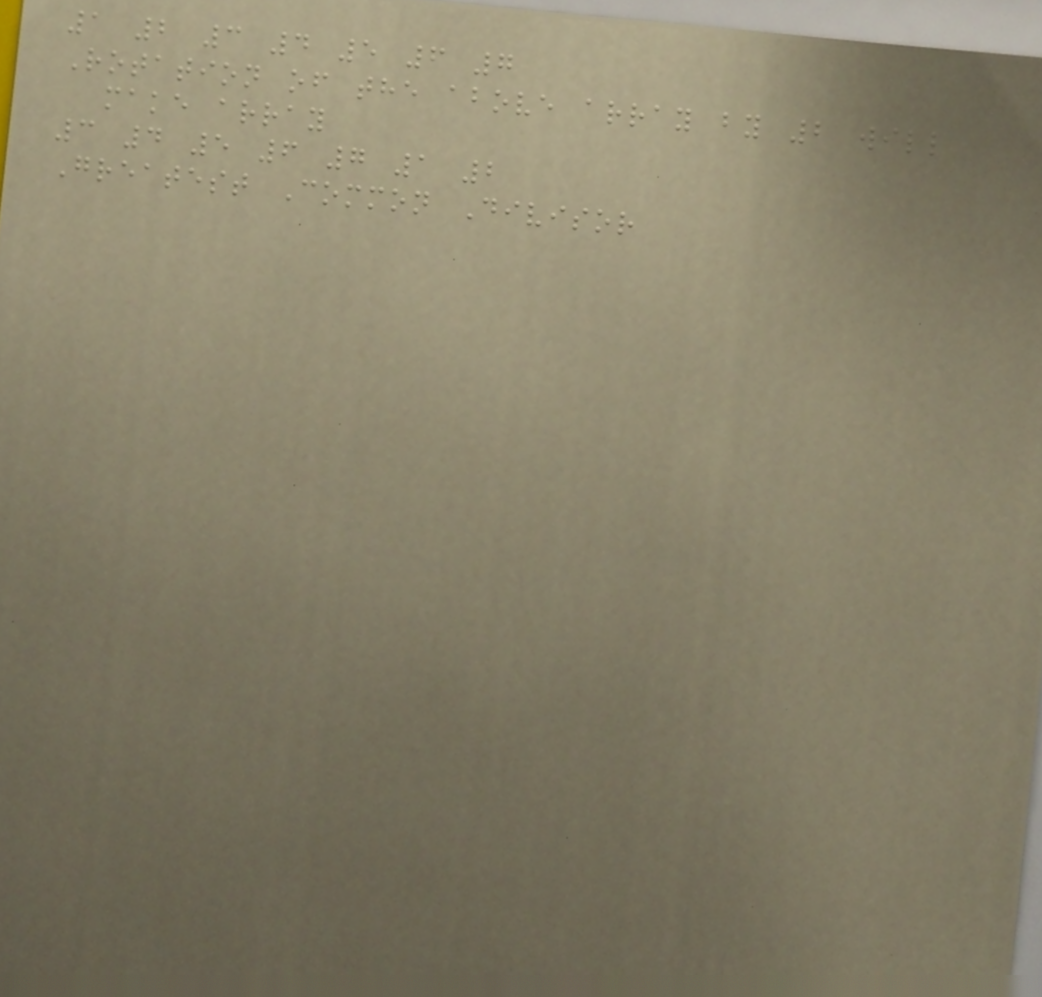1 2 3 4 5 6 7
Rotation of the above array by 2 will
make array
3 4 5 6 7 1 2
Greatest Common Divisor
